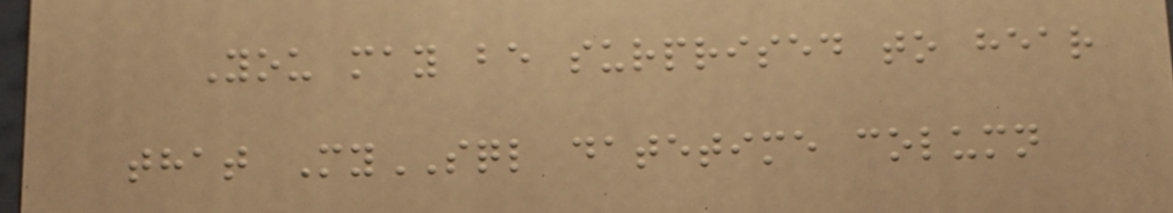You may be surprised to hear
that MySQL datetime column
